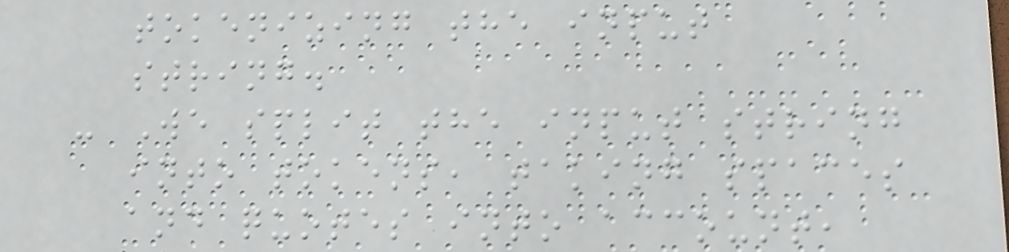tokenizing the input
string.
- We split the input string
into tokens, taking spaces
and quotes into account,
